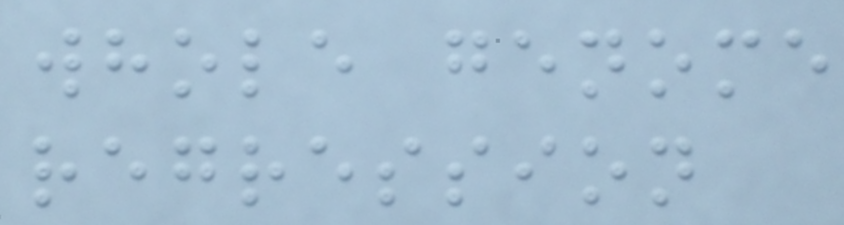whole genome
regression
